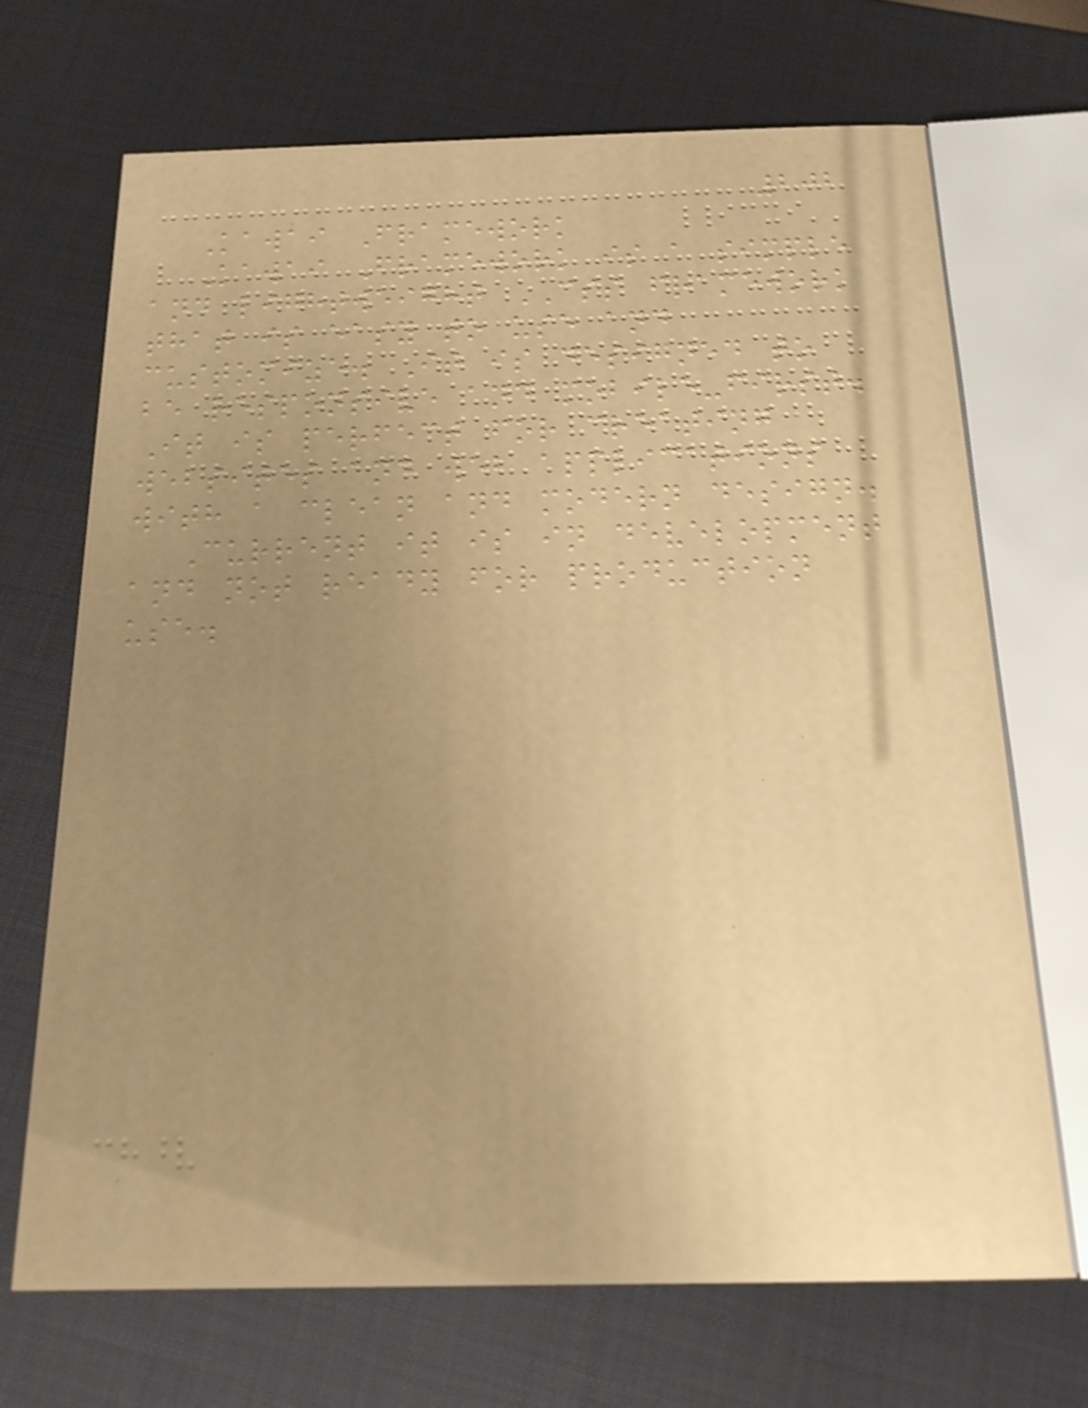202
Kawai Framework
Kawai Framework is a simple
and lightweight CSS framework
that is easy to use and
customize. It is designed to
be responsive and mobile-first.
It is perfect for creating
websites and web applications
with a clean and modern design.
Current it is in development
and not ready for production
use.
